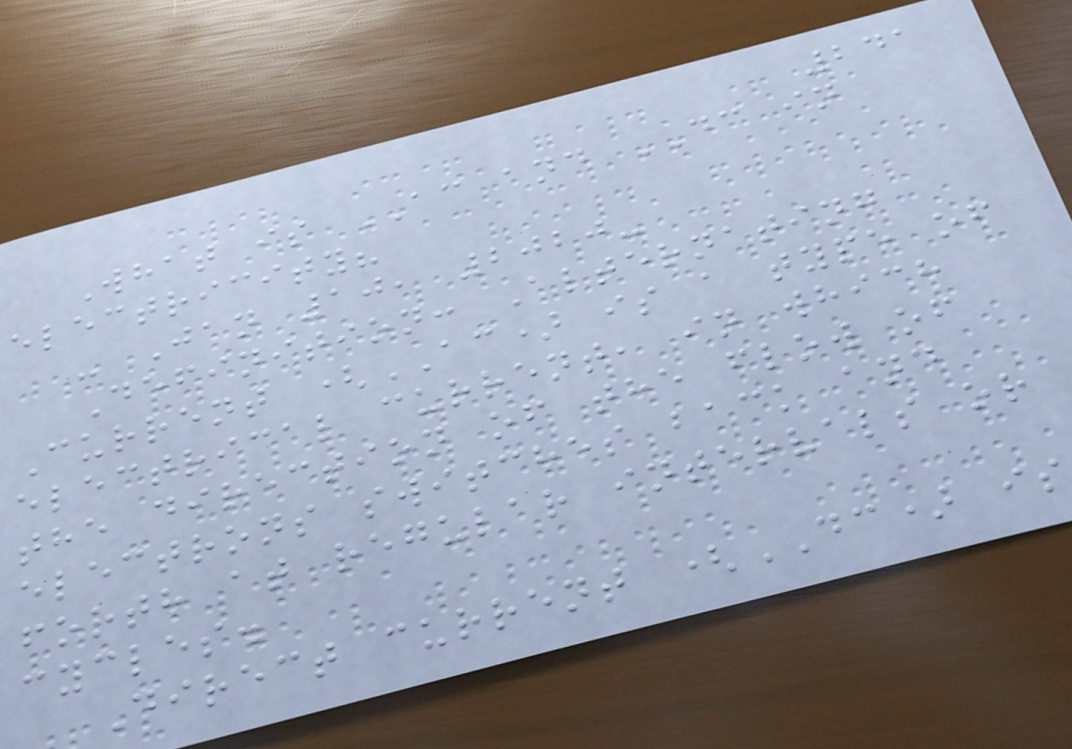241
What is AC and DC in
electricity?
- Jan 10, 2020-
Definition: Alternating
Current (AC) is a type of
electrical current, in which
the direction of the flow of
electrons switches back and
forth at regular intervals or
cycles.
Direct current (DC) is
